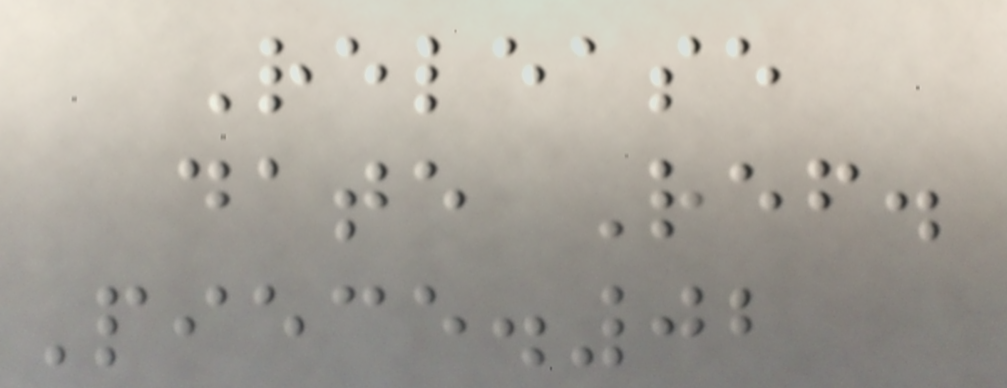Release
date Ref.
Piece.02
